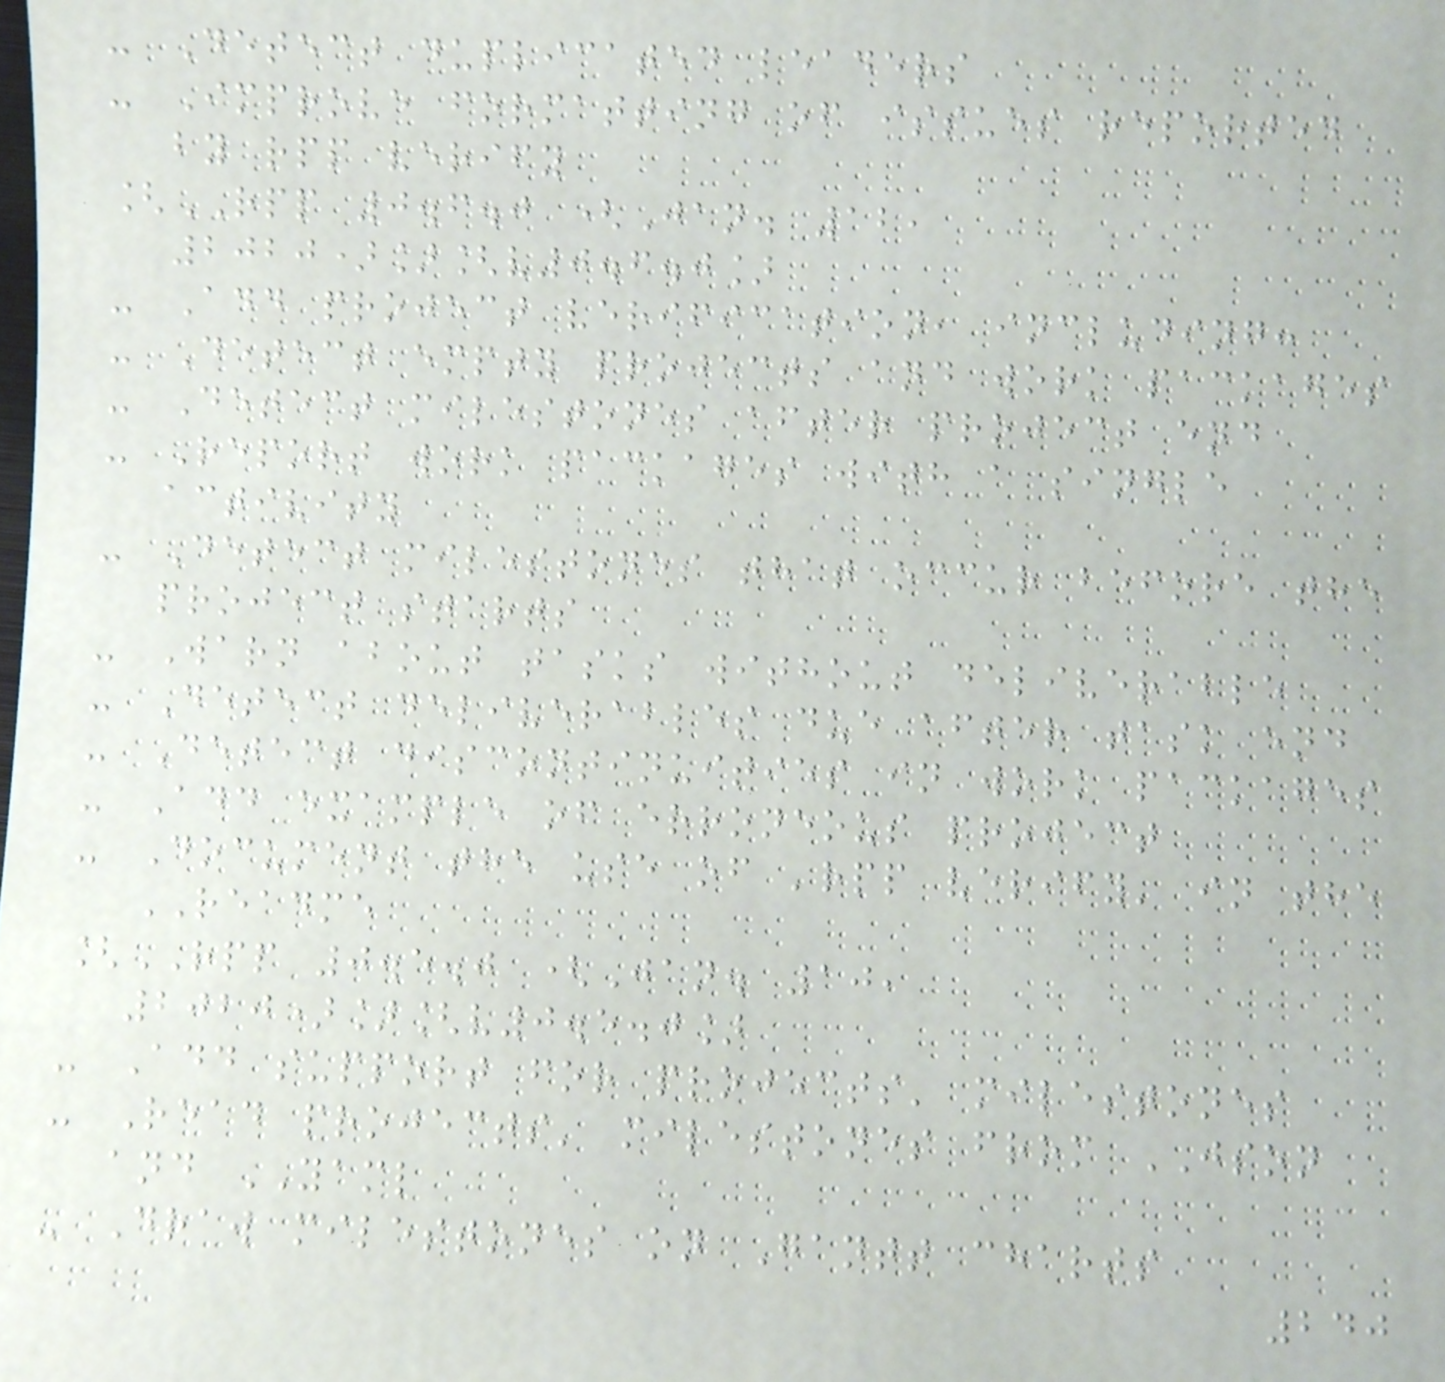- Detect duplicated leaders
- Improve formatting of issues reported
by rpp verify
[RPP 0.6.0 (Jan. 12,
2020)][v0.6.0]
- Add project verification, including:
- Detect empty projects and work packages
- Detect milestones after project end
- Report work packages with a single
activity
- Detect milestones that occur before the
project starts
- Warn about tasks without deliverable
- Detect deliverables due after task end
- Detect discontinuities in work packages
- Add example of erroneous project
- Document the use of 'rpp verify' in the
README
[RPP 0.5.0 (Jan. 10,
2020)][v0.5.0]
- Add support for projects' milestones
- Read projects' milestones from JSON
and YAML
- Draw milestones on Gantt charts
240
